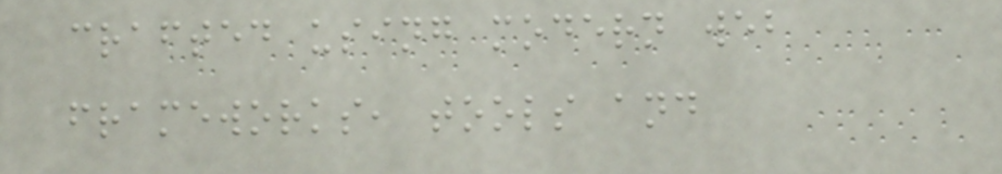crafted using modern web
frameworks, tools and
